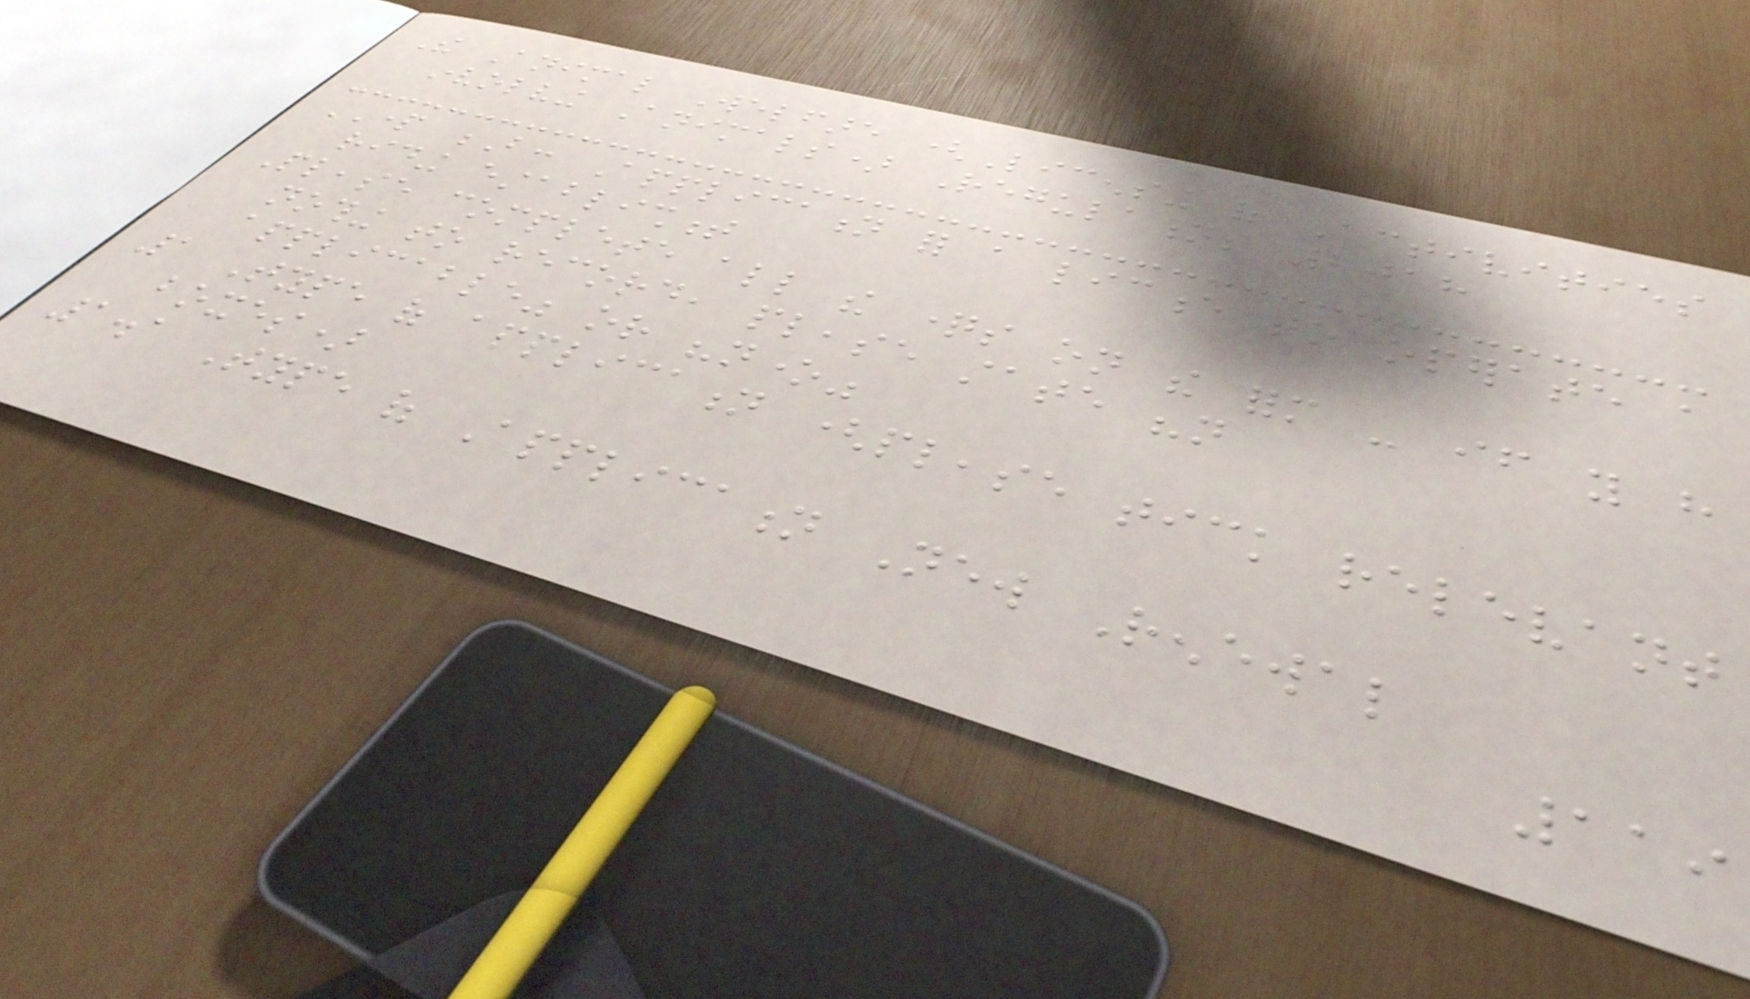The Animal Welfare (Licensing of Activities
involving Animals) Regulations 2018
PART B: Application for a licence to operate a
riding establishment
Please complete all the questions on the form - if you have
nothing to record, please state "not
applicable" or "none"
1 Type of application (please tick relevant
boxes)
1.1 Type of Application New Renewal
119
